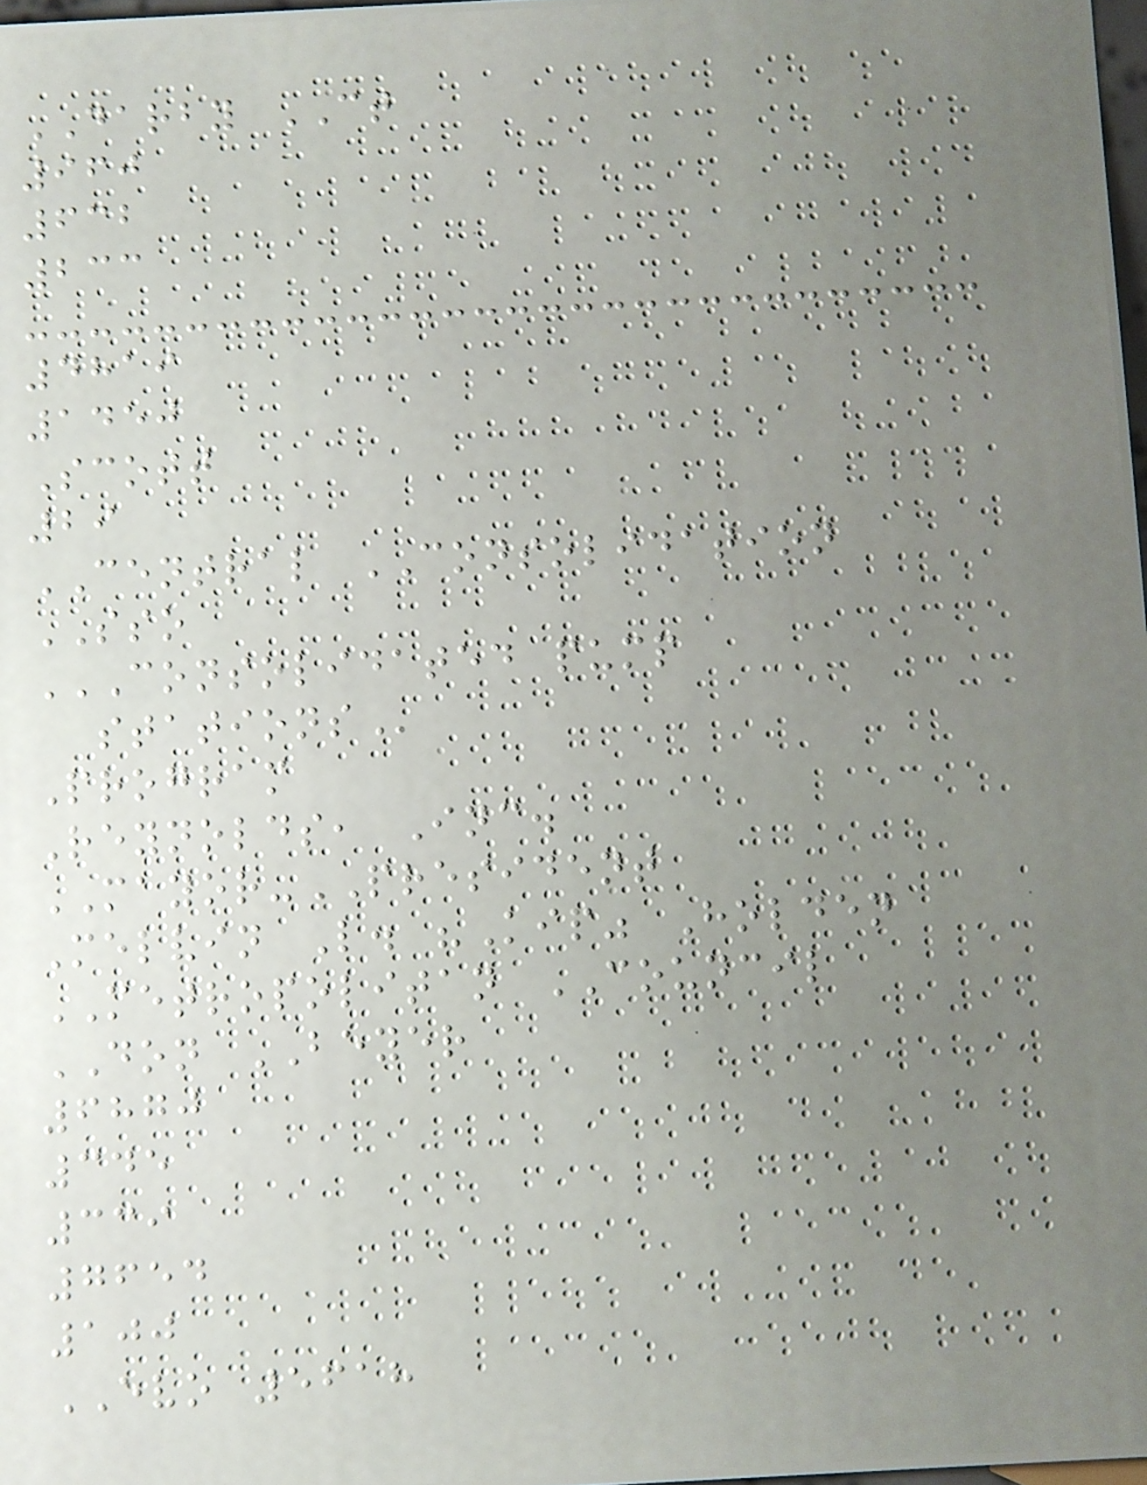DARBY CT
960
632
233
4819
1450
Scott
29
CENTRAL CONSOLIDATION
SSO
CONSOLIDATED PUMP
STATIONS
Program
Reynolds, Inc.
MAYOR-PRESIDENT
Melvin L. "Kip" Holden
METROPOLITAN COUNCIL
DON BEYER
6870
345
339
7654
100
EVO 5618
